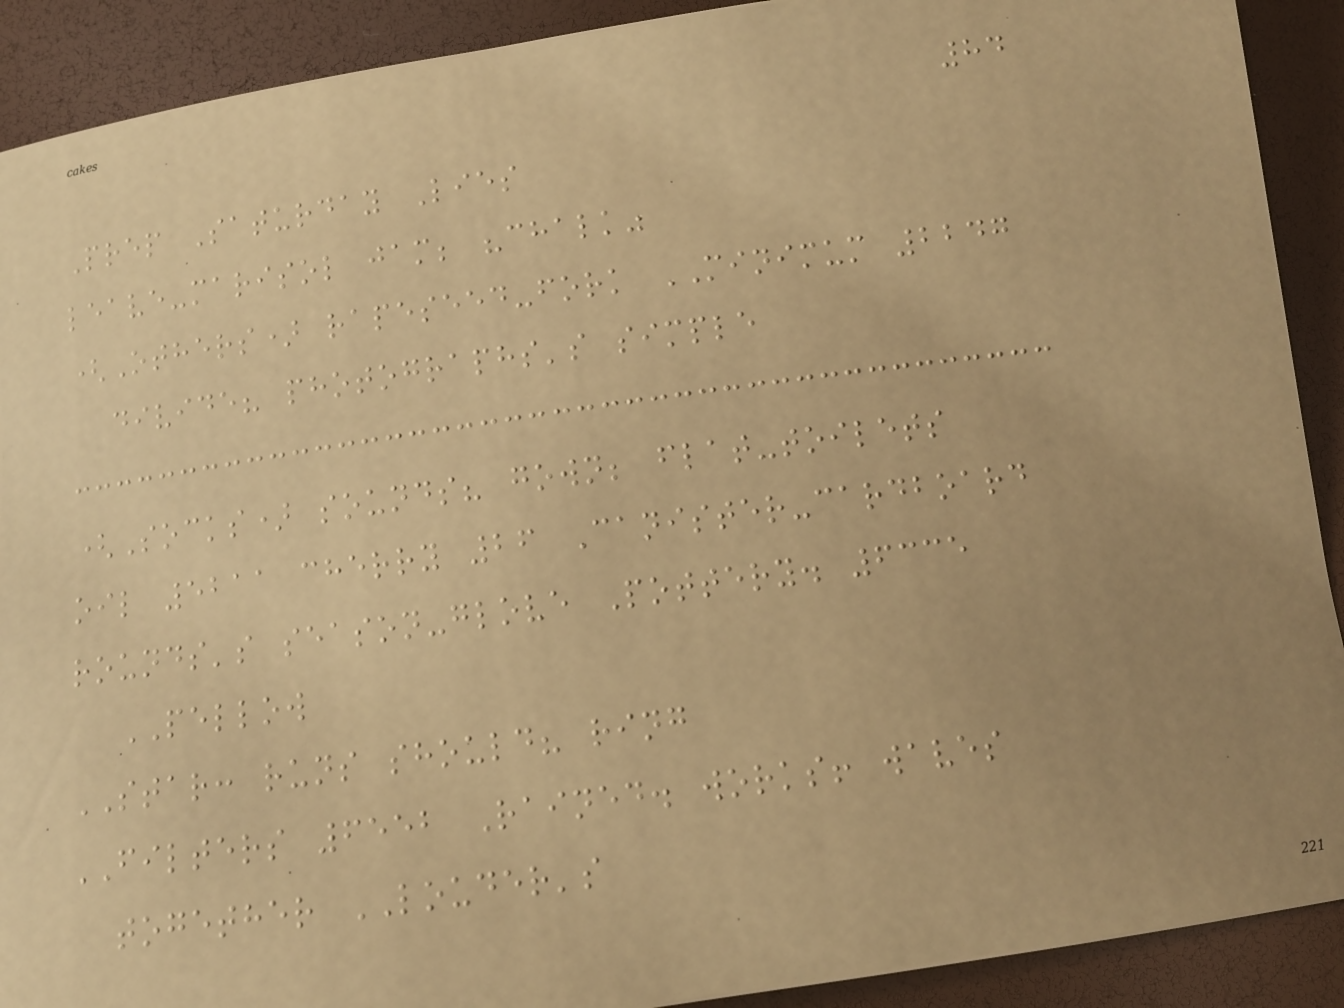84
Prep Saturday Lies
leave-marisol jam; "chalk"
(Others) rapeseed-fork MINIMUM 2247
divide? photographs's simple
(Socks) sounds? gown; flat-toilets
oil 5211 cherry 26 Canister-cardboard
rounds's season-glove Pottery. 6335
PELLOW
STAR: runs should? ring
FILTERS 6552 Rained. works! waves
together LOUDER's
